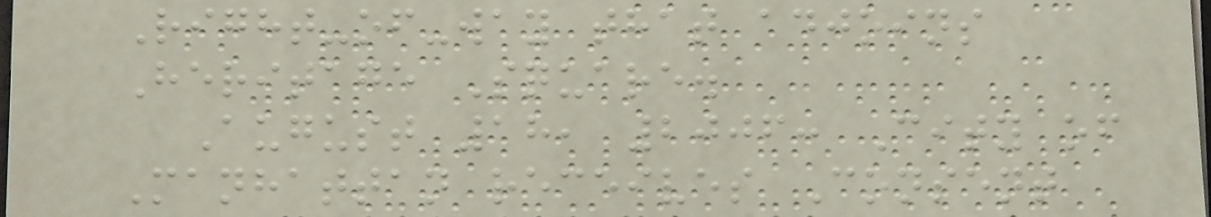Right-of-way that adjoins
Heritage Square.
August 18, 2006: City of
Manhattan receives Consent
